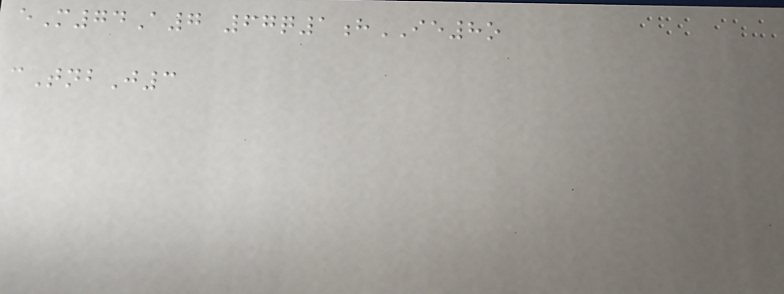eM74A7 67q1hIE8o
cTnbJ3
